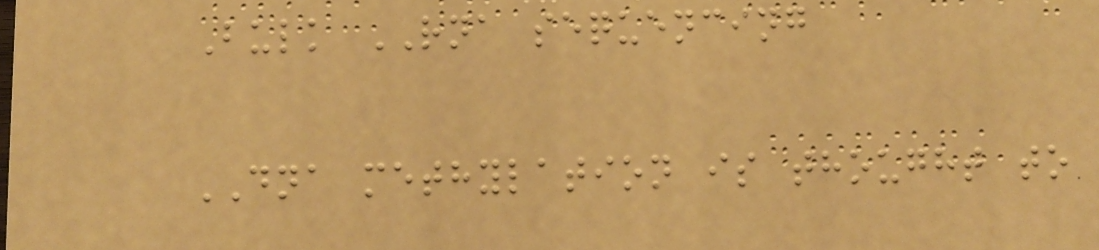Bulk RNA sequencing
DNA methylation is thought to
